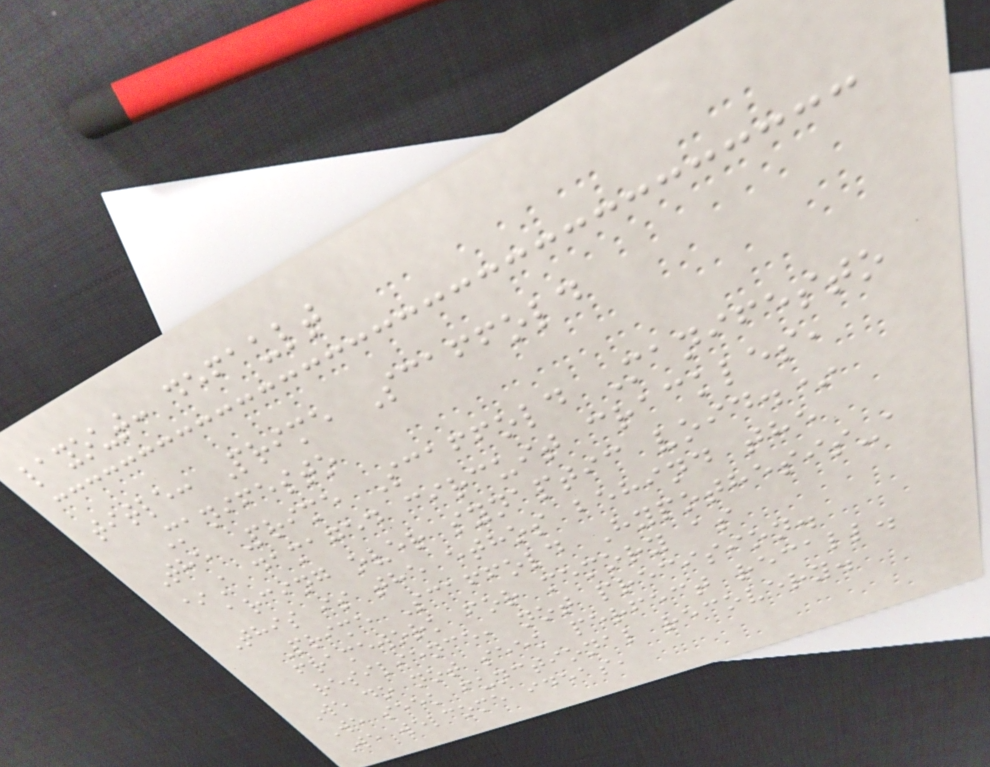layout: default
title: Prime Scaffold
Manifesto
The Prime Scaffold Manifesto
*A damaged circuit crackles,
arcing over synaptic void.*
This is the ethos behind the
Prime Scaffold Hypothesis-a
framework for memory as
resilience, not precision.
We do not seek perfect recall.
We seek functional recovery.
We welcome ideas,
